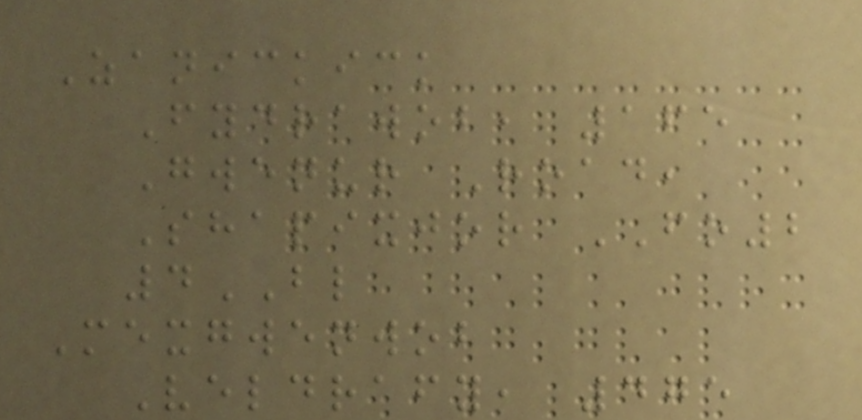Zanickick
Fydrawob, 165
Gwenur Road,
Shapixjor FO2
4BL
Mexgwenwob
Veldrafy, 475
